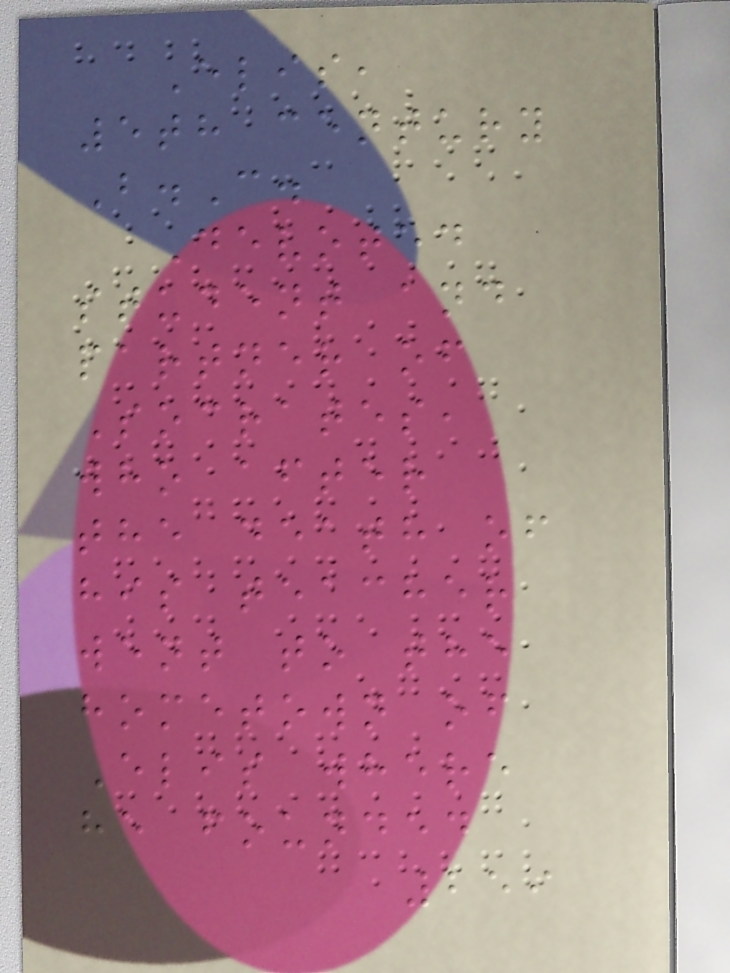Elis,
5th century
B.C.
Devoted
student and
partner of
Socrates,
who after
the death of
his teacher
went to the
hometown of
Elis where
he founded
259
